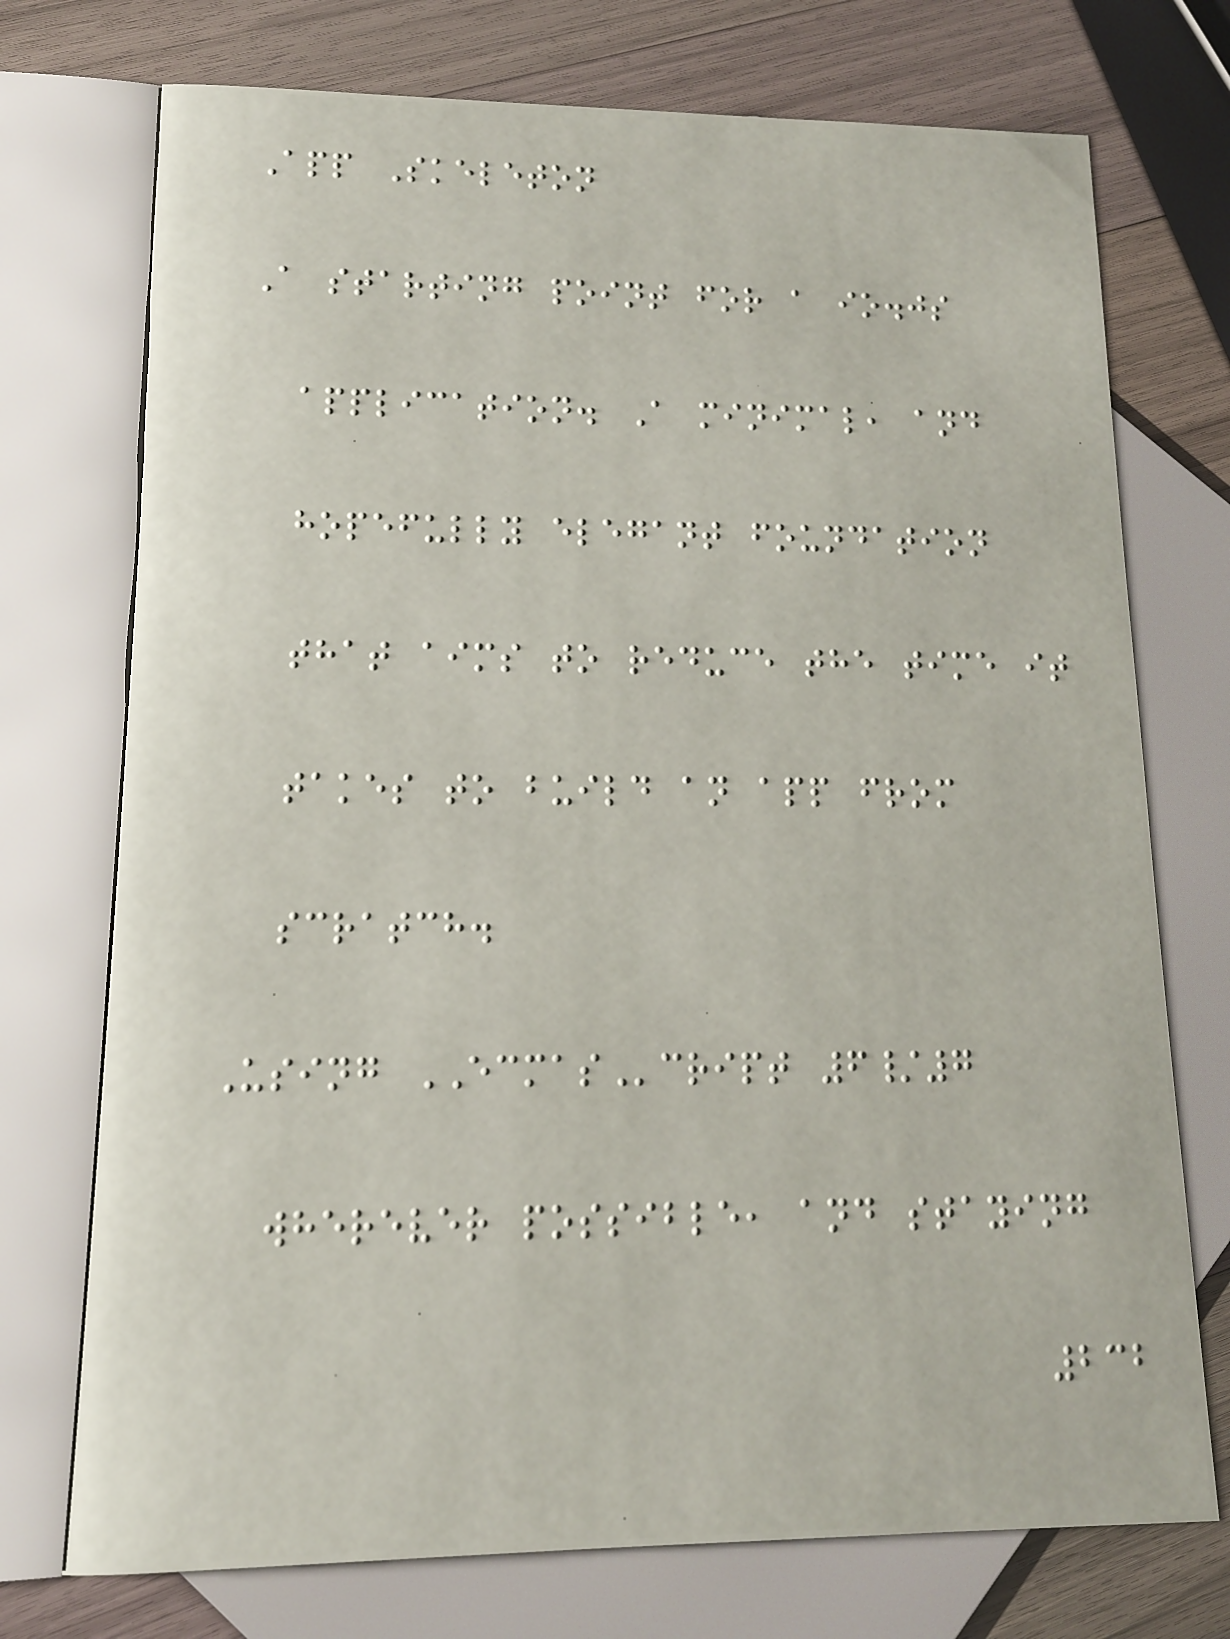App Skeleton
A starting point for a io.js
application. A minimal, and
hopefully elegant foundation
that aims to reduce the time it
takes to build an app from
scratch.
Using ECMAScript 6/7
wherever possible, and staying
232
